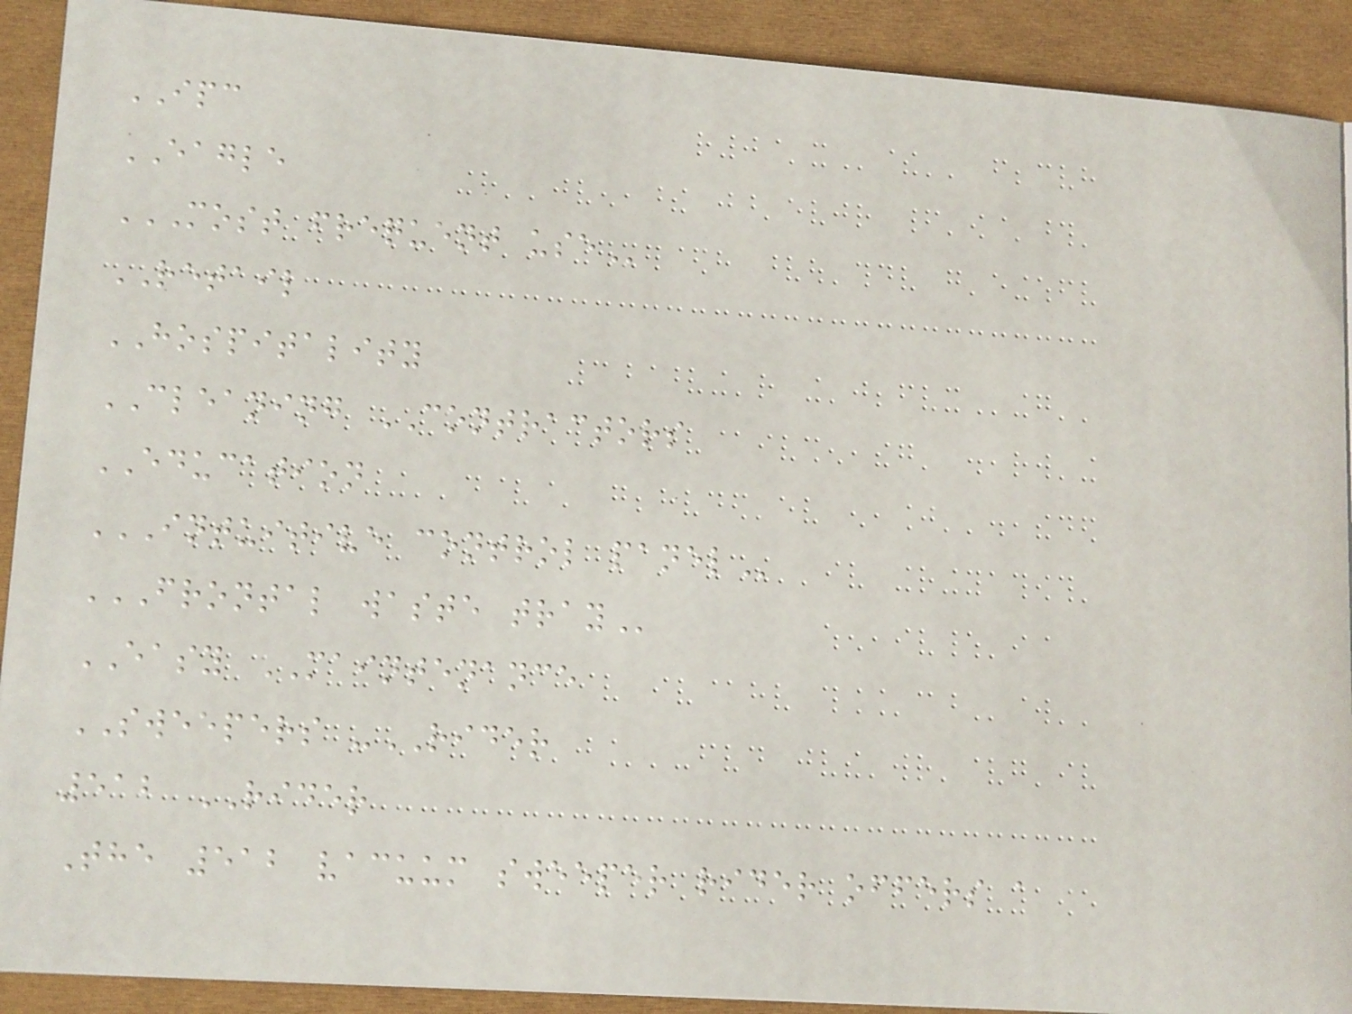IPC
EAGLE
MOST FREQUENT USE
RETAIL
HOSPITALITY
CLEANING CONTRACTORS
EDUCATION
INTUITIVE CONTROL PANEL
FRONTAL WASTE TRAY
EASY MAINTENANCE
SWEEPERS -RIDER
512 RIDER
The 512 vacuum sweeper rider offers a
